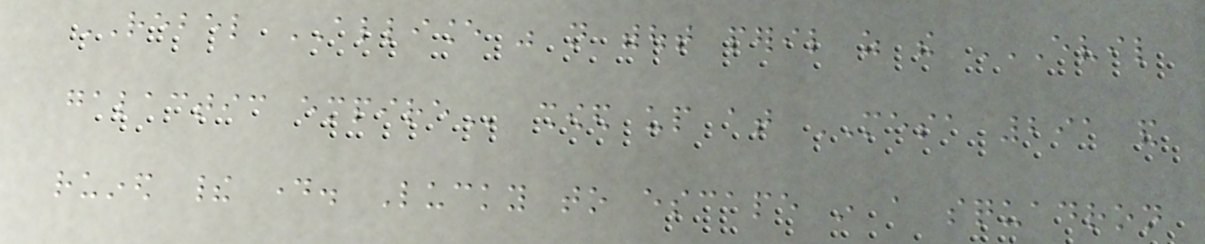REBEL ALLIANCE was not without peril as the EVIL
GALACTIC EMPIRE showed up at MESA 291 and
ruined their day. Lucky to escape in a squadron
